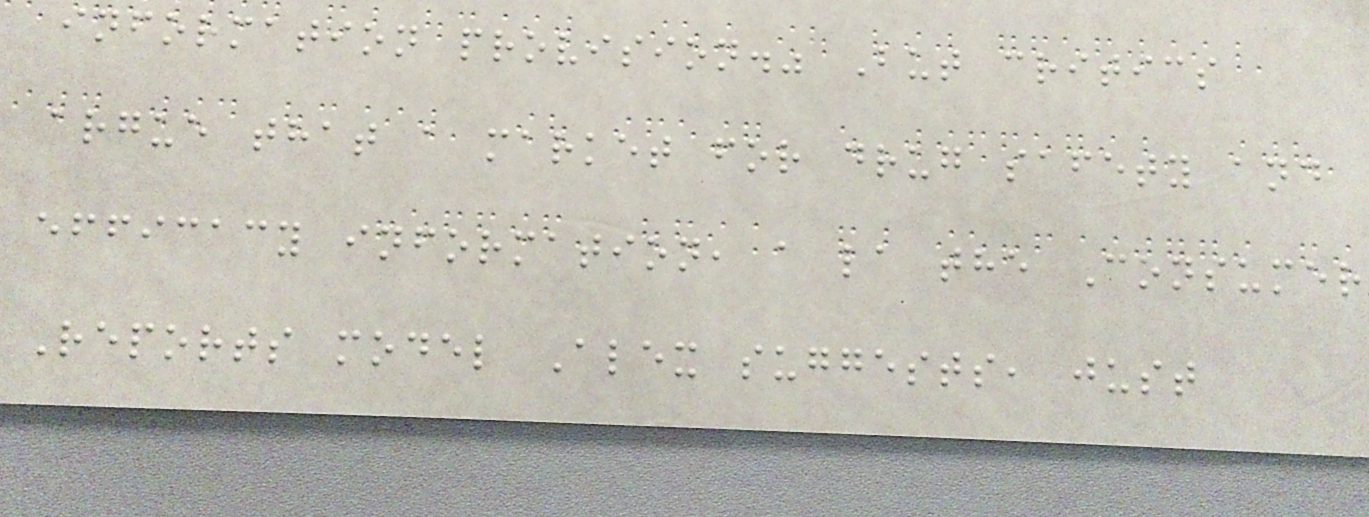information provision." But critics
argue that a market for drug safety and
efficacy information, a la the Consumer
Reports model Alex suggests, just
